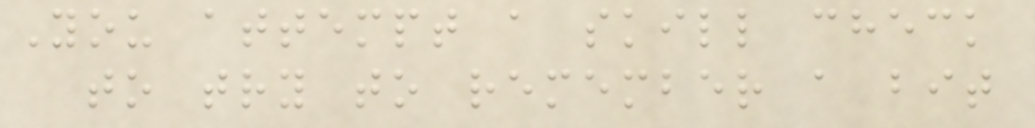You attempt a skill check
to try to remember a bit
